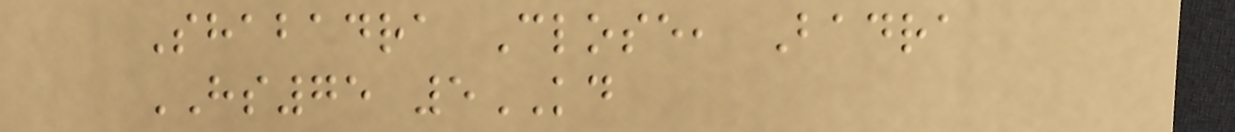Shabadra Close, Badra
HS75 5KD
